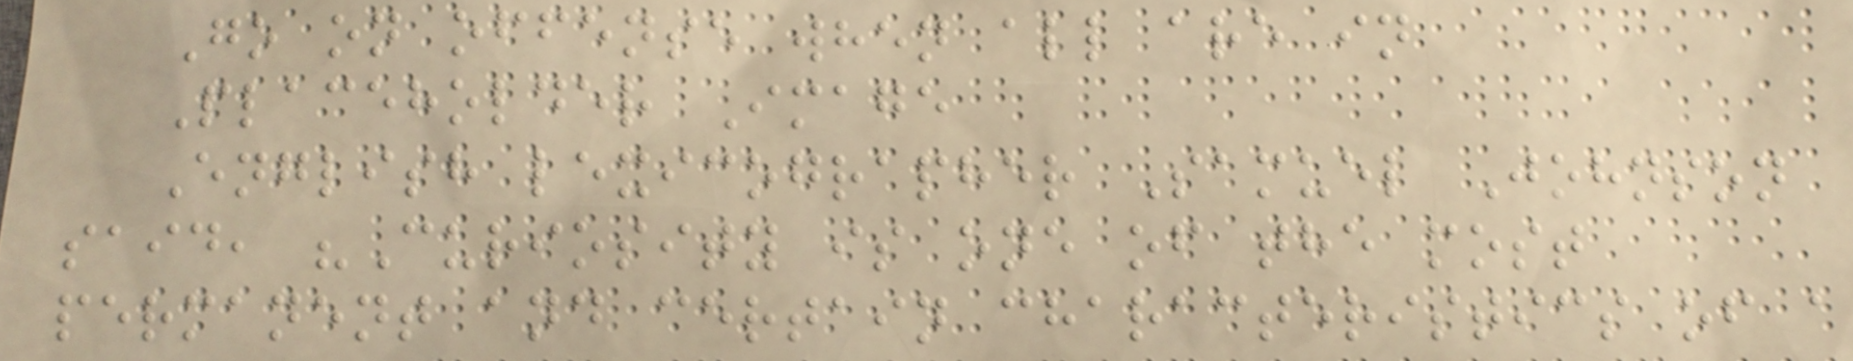Go on offense when all are in
Placeholder Image
English lexicographer Samuel Johnson
said, "Curiosity is one of the most
permanent and certain characteristics of a
